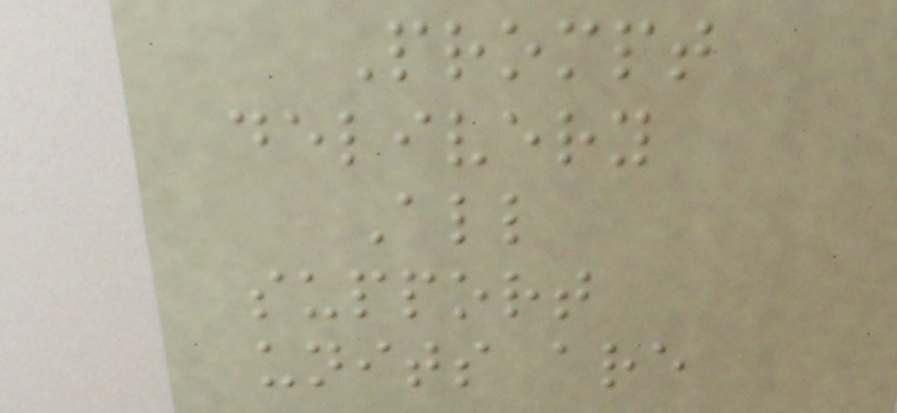Prompt
delivery
All
support
units are
